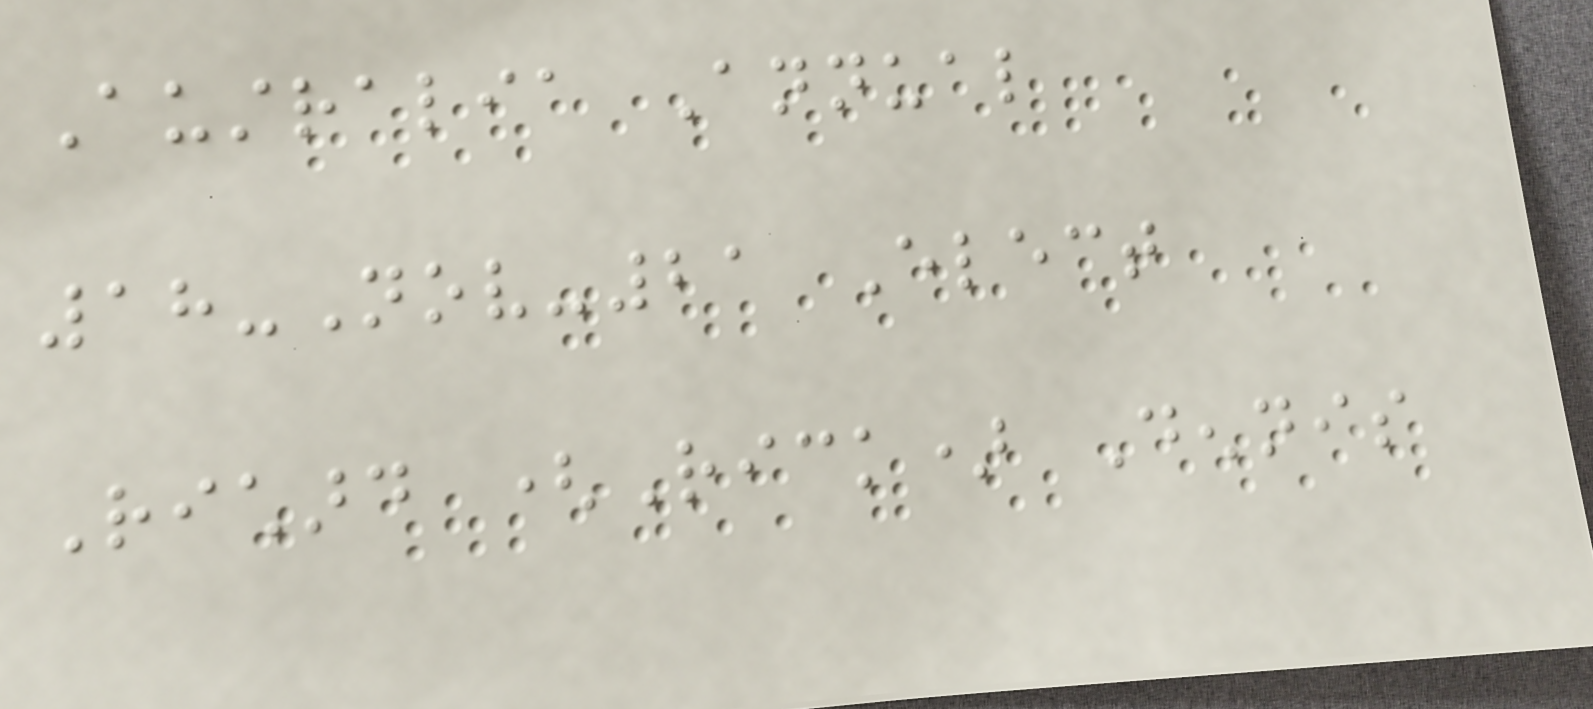Australia Annual
18-Nov-21 Elect
Richard (Rick) Dennis
